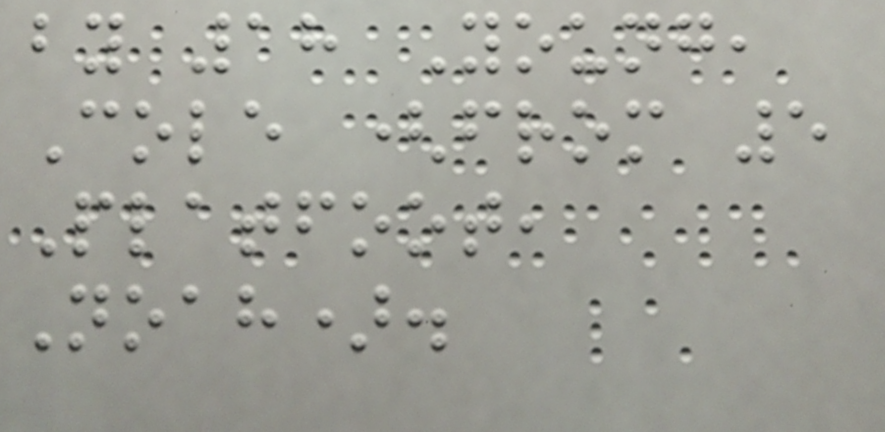by 18 Young,
Cole (from 5
Platfoot,
Noah).
